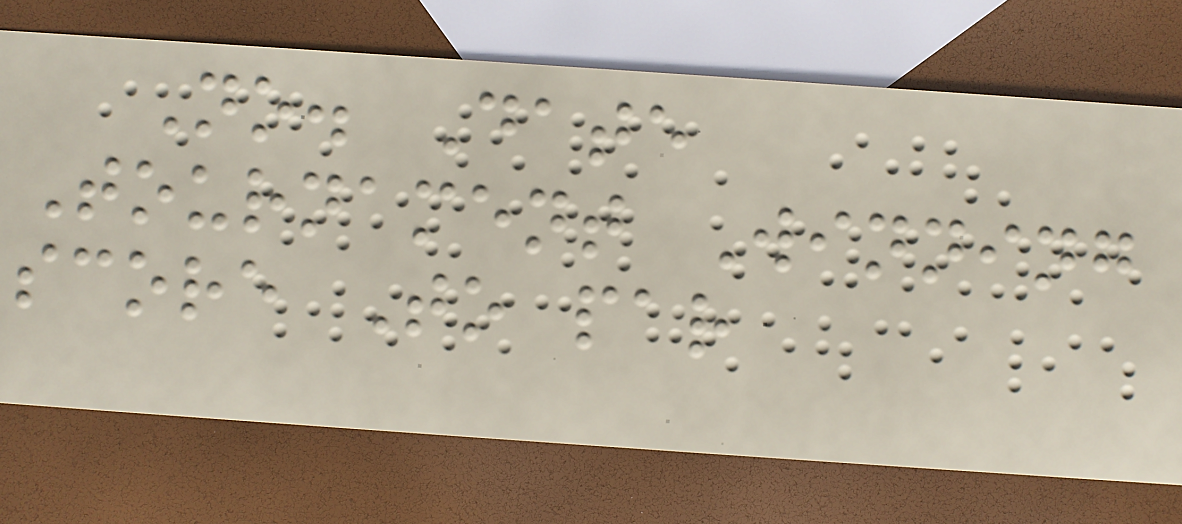No. Date
Tournament Winning
score To par
